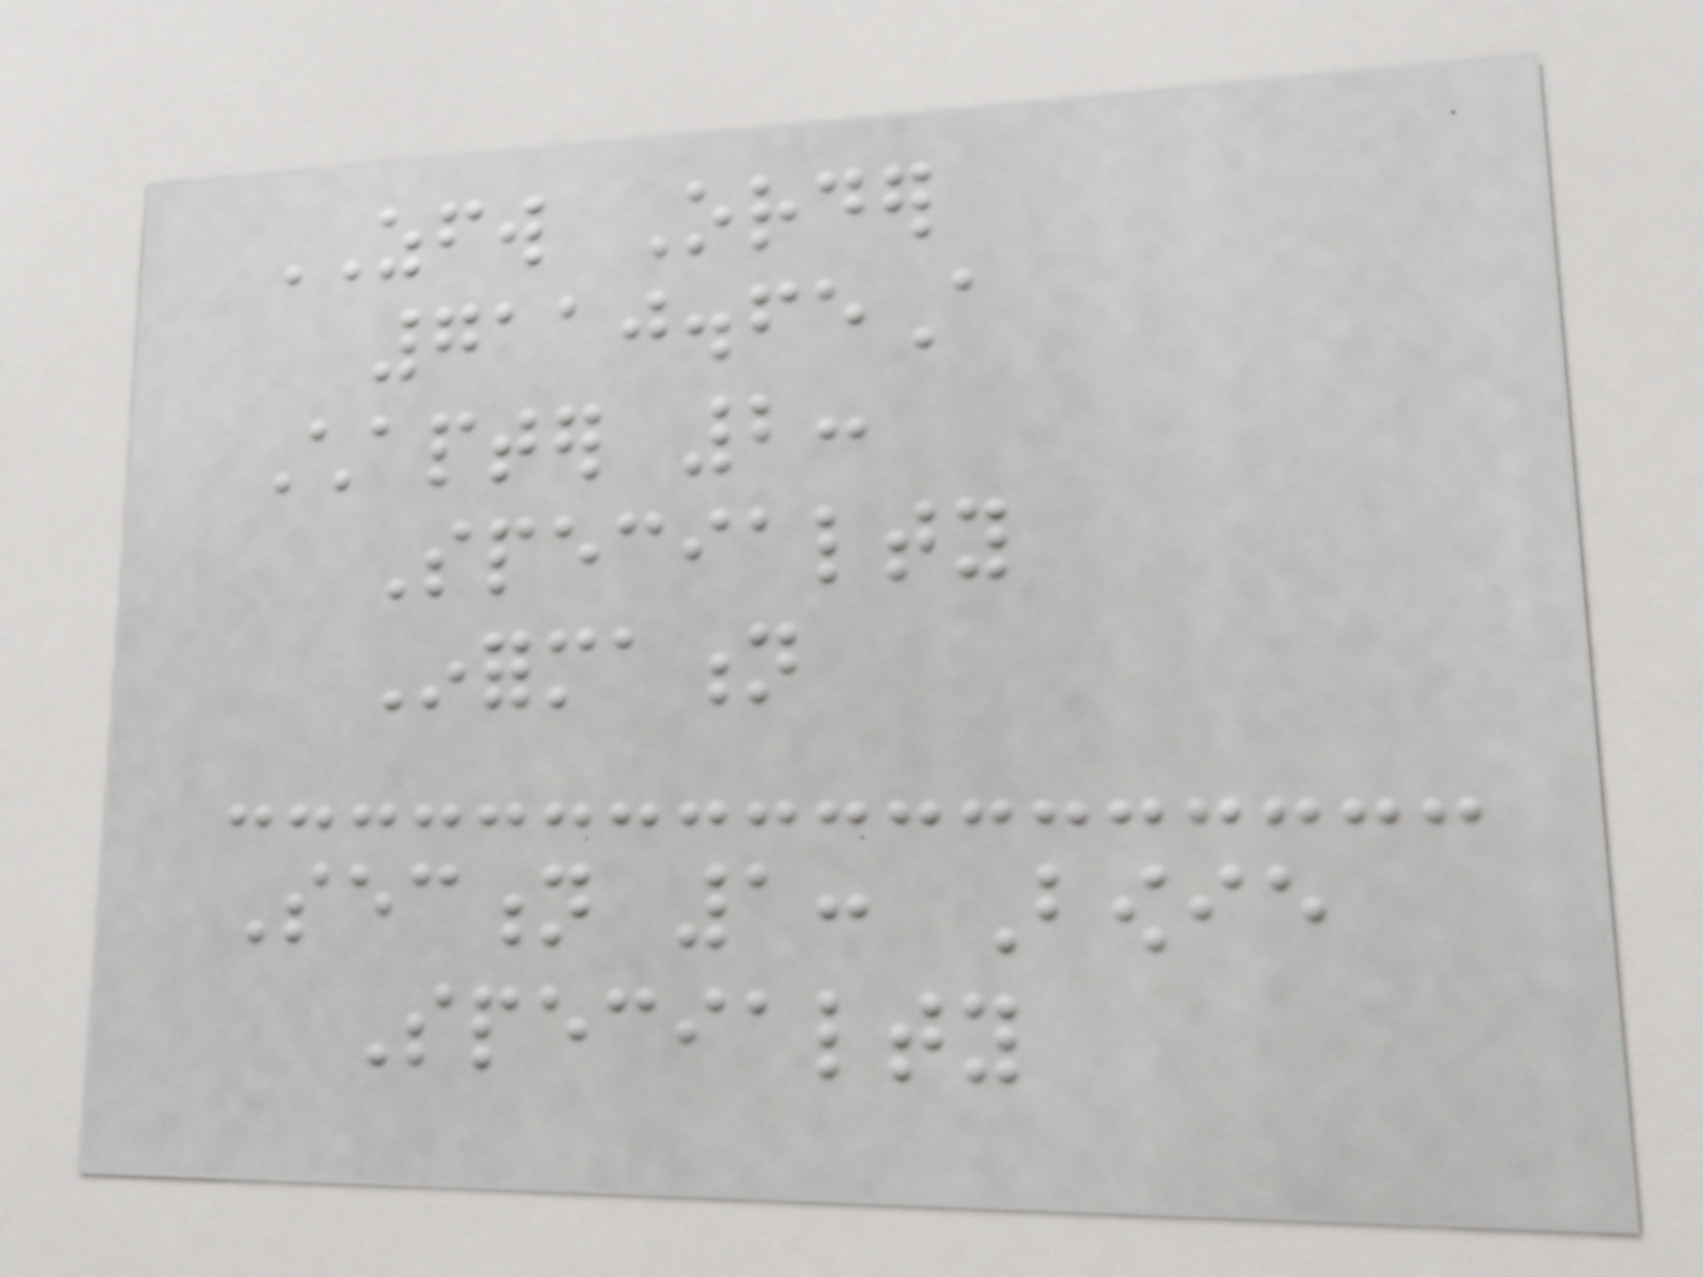ZFW Order
7110.65A
Chapter 2:
Specialty
Information
Section 1: Bowie
Specialty
